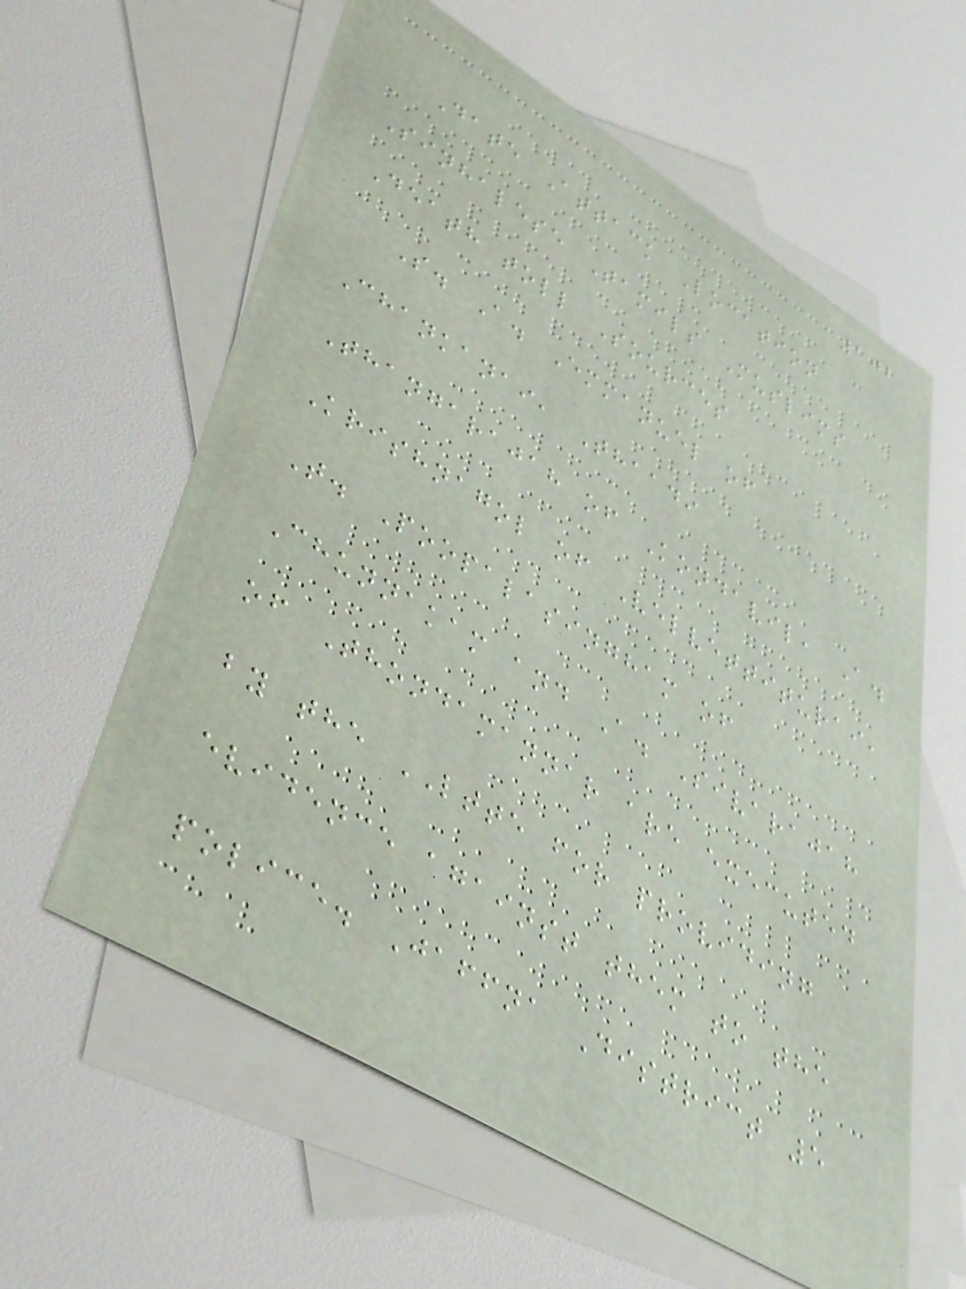102
Date Attack Location
Sinhalese Tamils Muslims
Death toll Sources
S. A. Emmanuel of
Chankanai, Thaadi
Thangarajah of Kondavil, A.
Krishnagol of Velvettiturai,
T. Poopalasingham of
Chunnakam and A. Sivarajah
of Thondamannar are executed
by the LTTE for providing
evidence against them to the
police. Jaffna District 5
